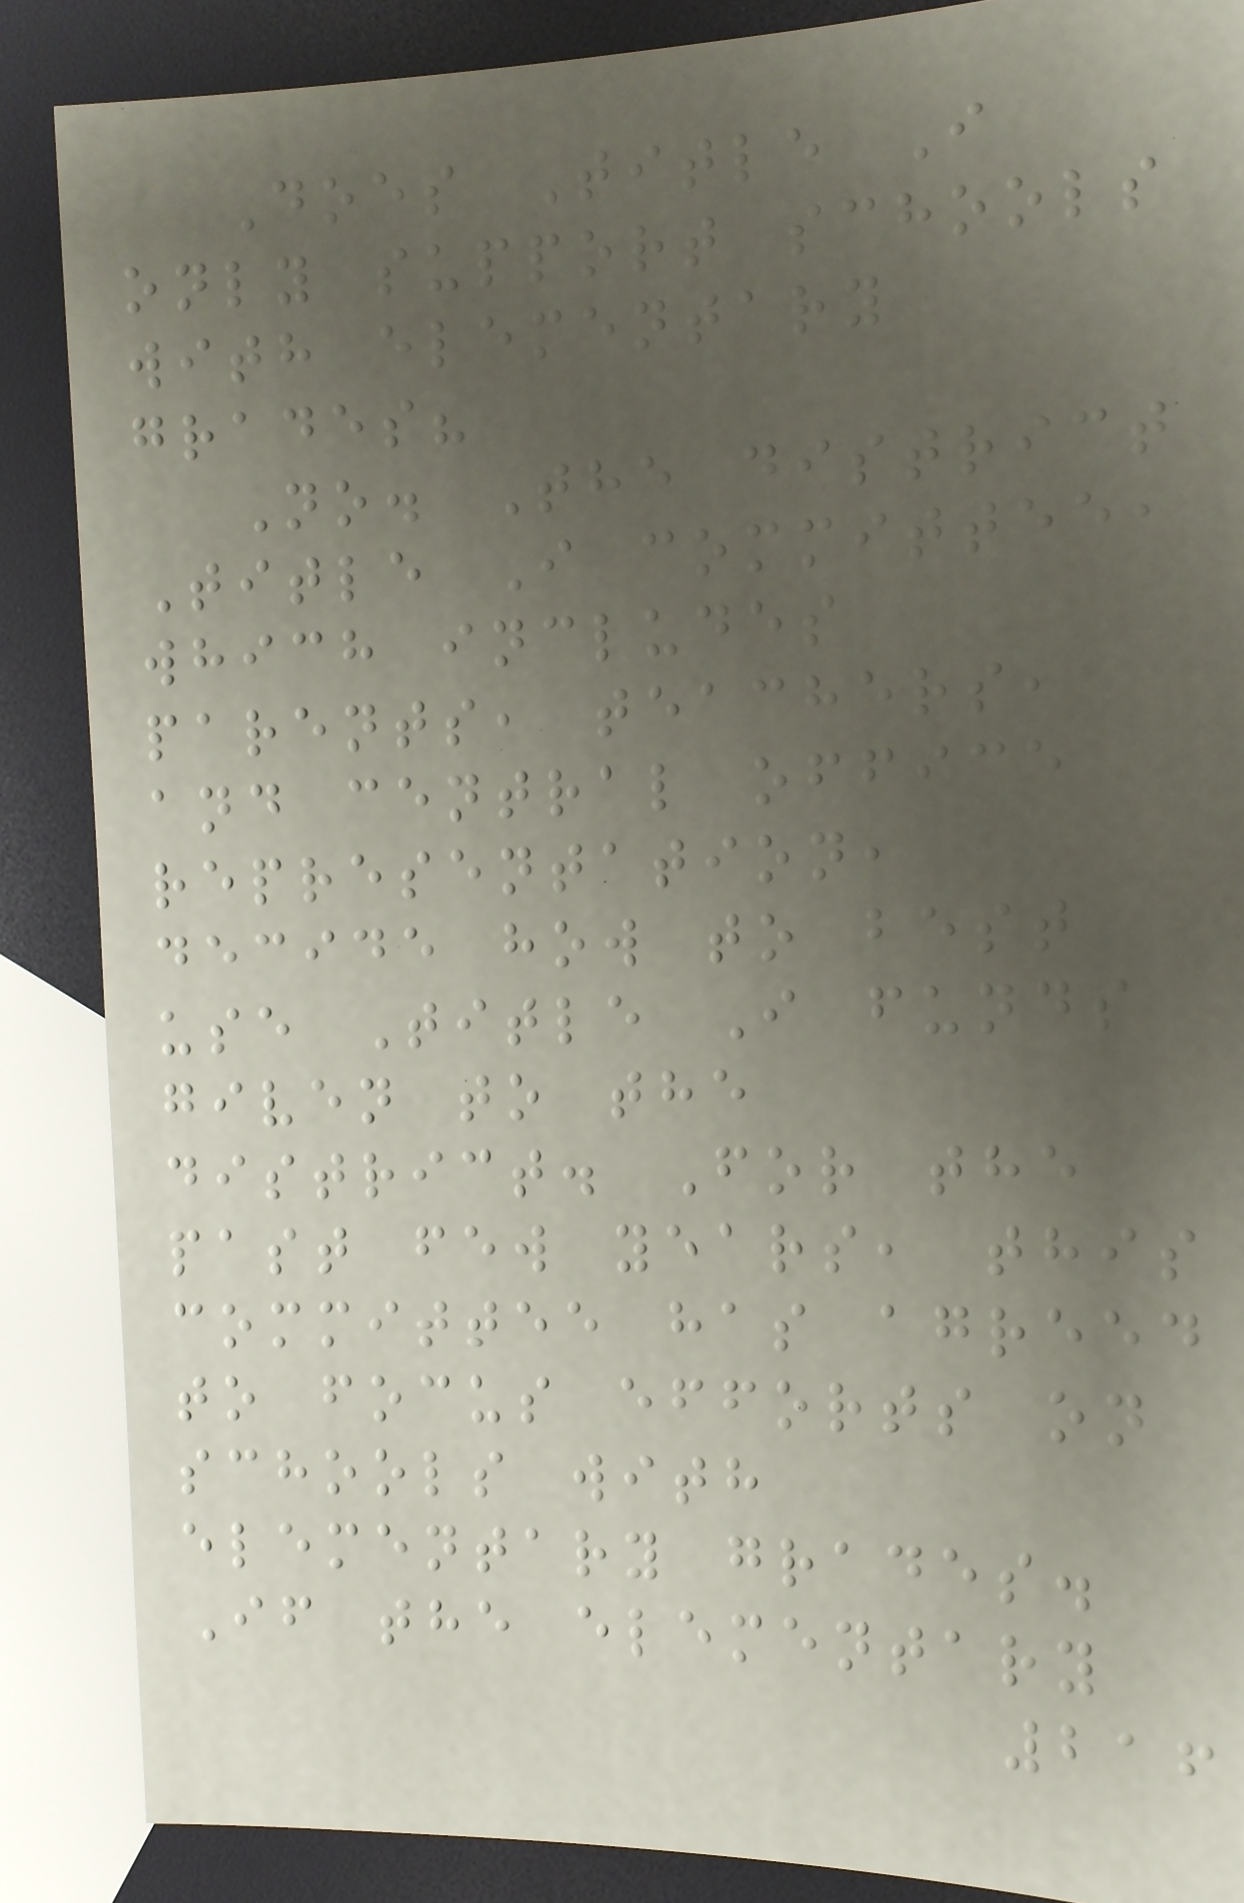Does Title I
only support schools
with elementary
grades?
No. The district
Title I committee,
which includes
parents, teachers,
and central office
representation,
decide how to best
use Title I funds
given to the
district. For the
past few years, this
committee has agreed
to focus efforts on
schools with
elementary grades.
If the elementary
216
